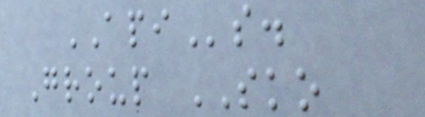APIs.
Group SKO
